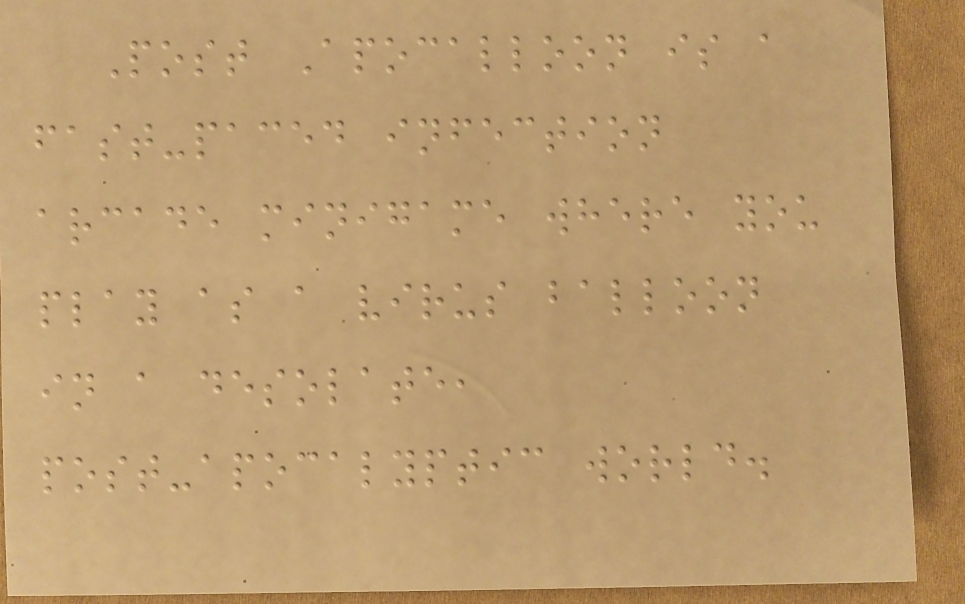Post Apocalloon is a
fast-paced infection
arcade minigame where you
play as a virus balloon
in a desolate,
post-apocalyptic world.
